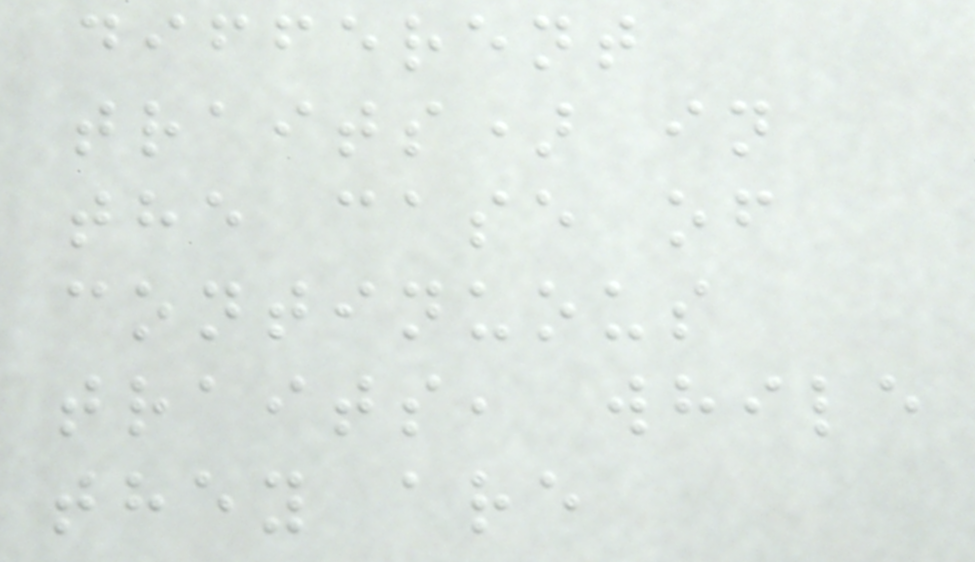different
traits) in
the case of
continuous
traits, while
they are
